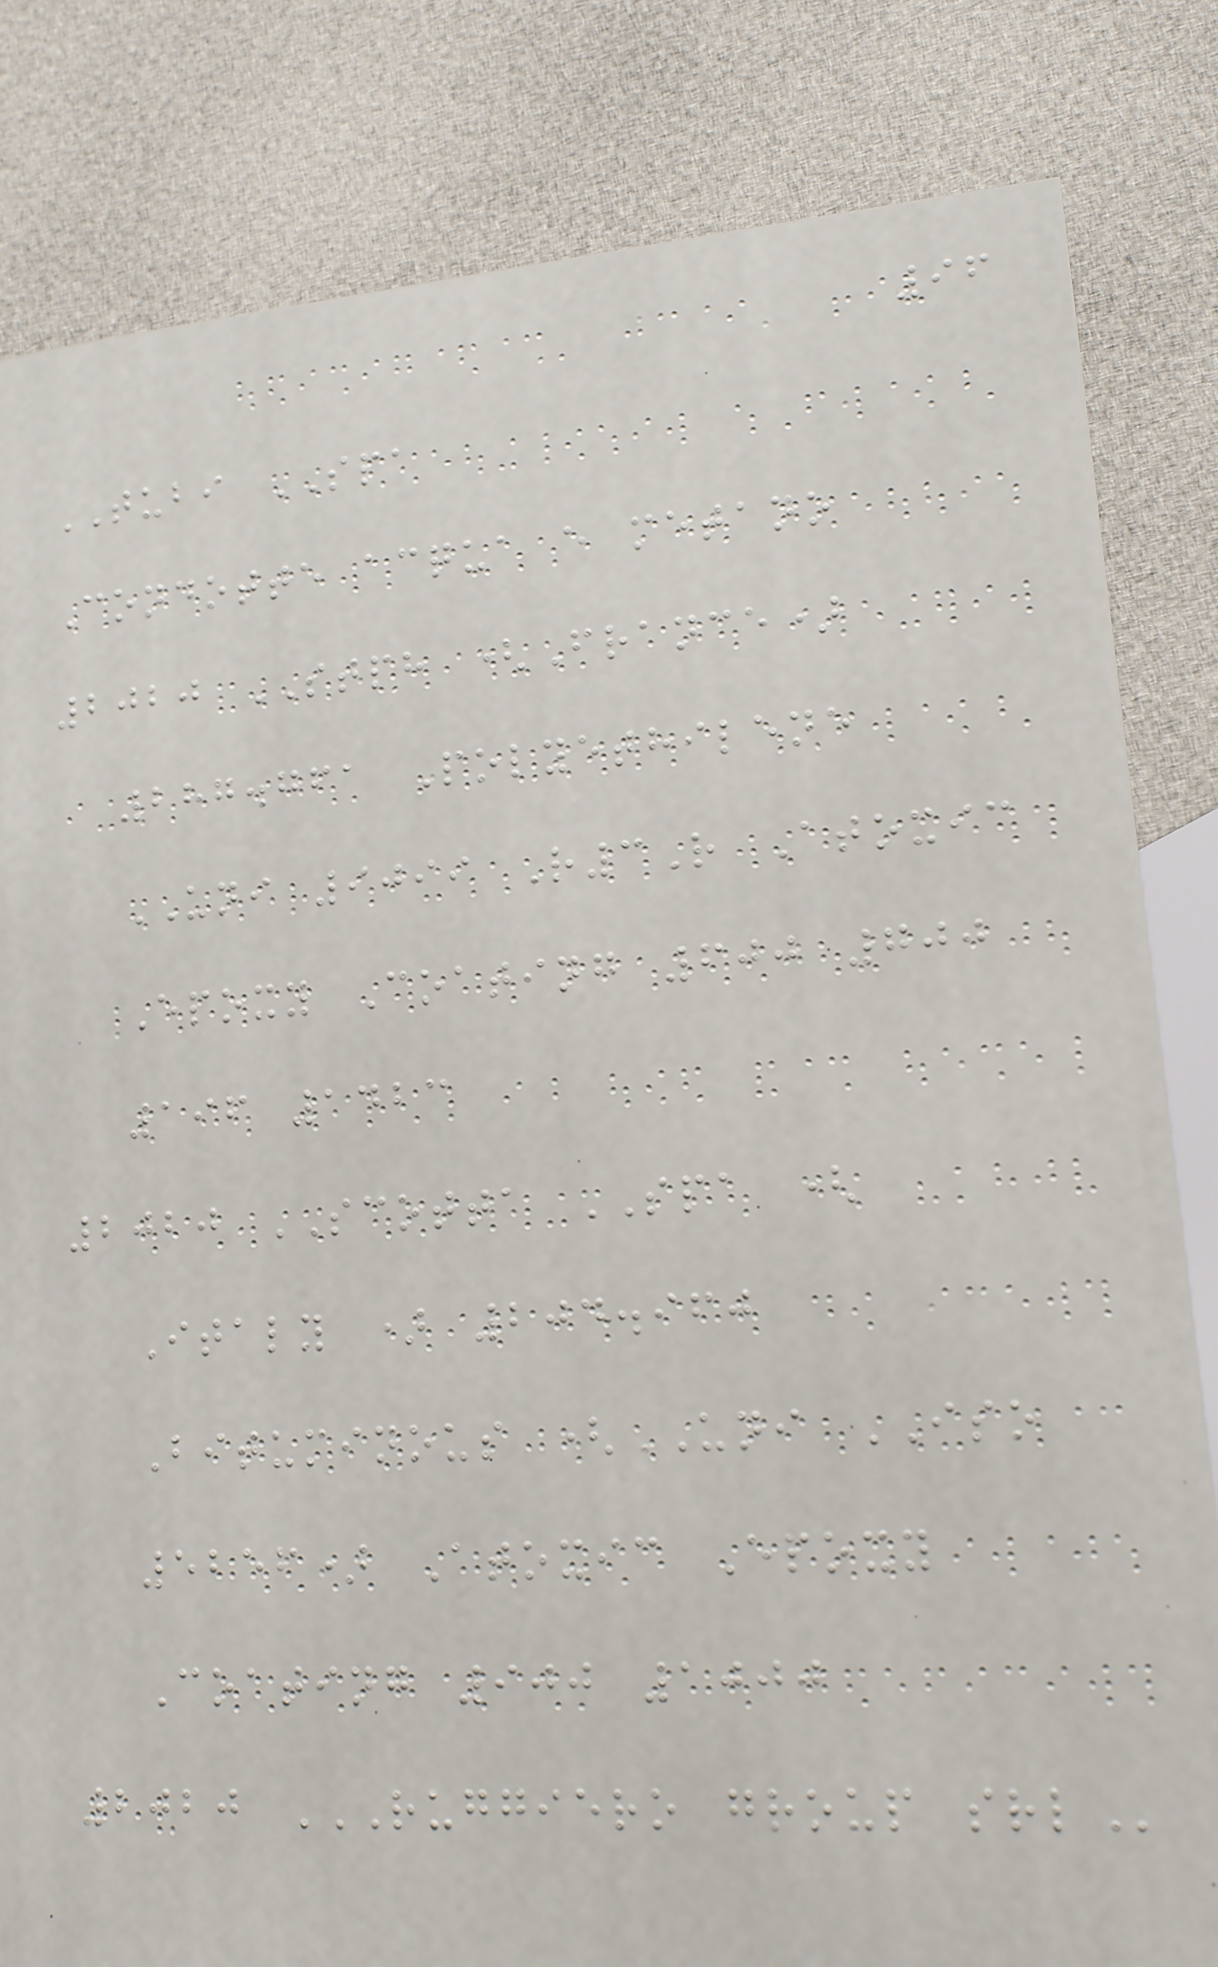96
TUBI SPA
Condotte acqua e metano
2020 STPH (France)
287.761 Polyethilene
UNI 9099 R3R Atoxic
Epoxy Coating 600 700
196 1423
2020 SCOTTA SPA (
Italy ) 204.960
Bituminous (UNI ISO
5256) Atoxic Epoxy
Coating 900 1000
2020 RUGGIERO GROUP SRL
